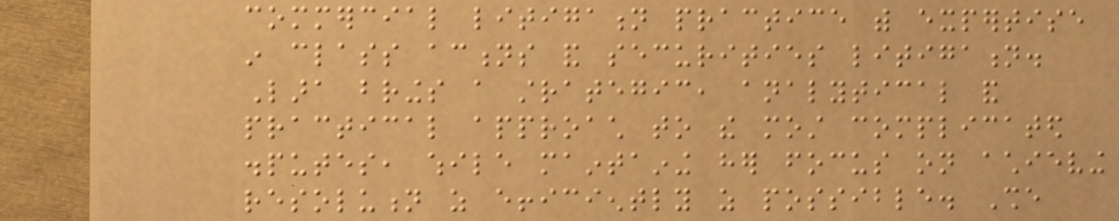commercial litigation practice with expertise
in class actions and securities litigation.
Lara brings a strategic, analytical and
practical approach to the most complicated
disputes, while maintaining her focus on achieving
resolution as efficiently as possible. She
